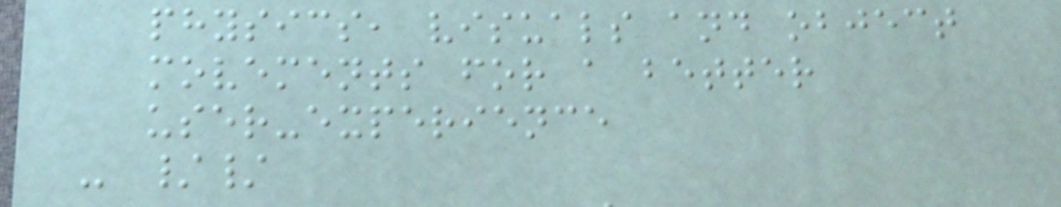physics, visuals and object
movements for a better
user-experience
- //
